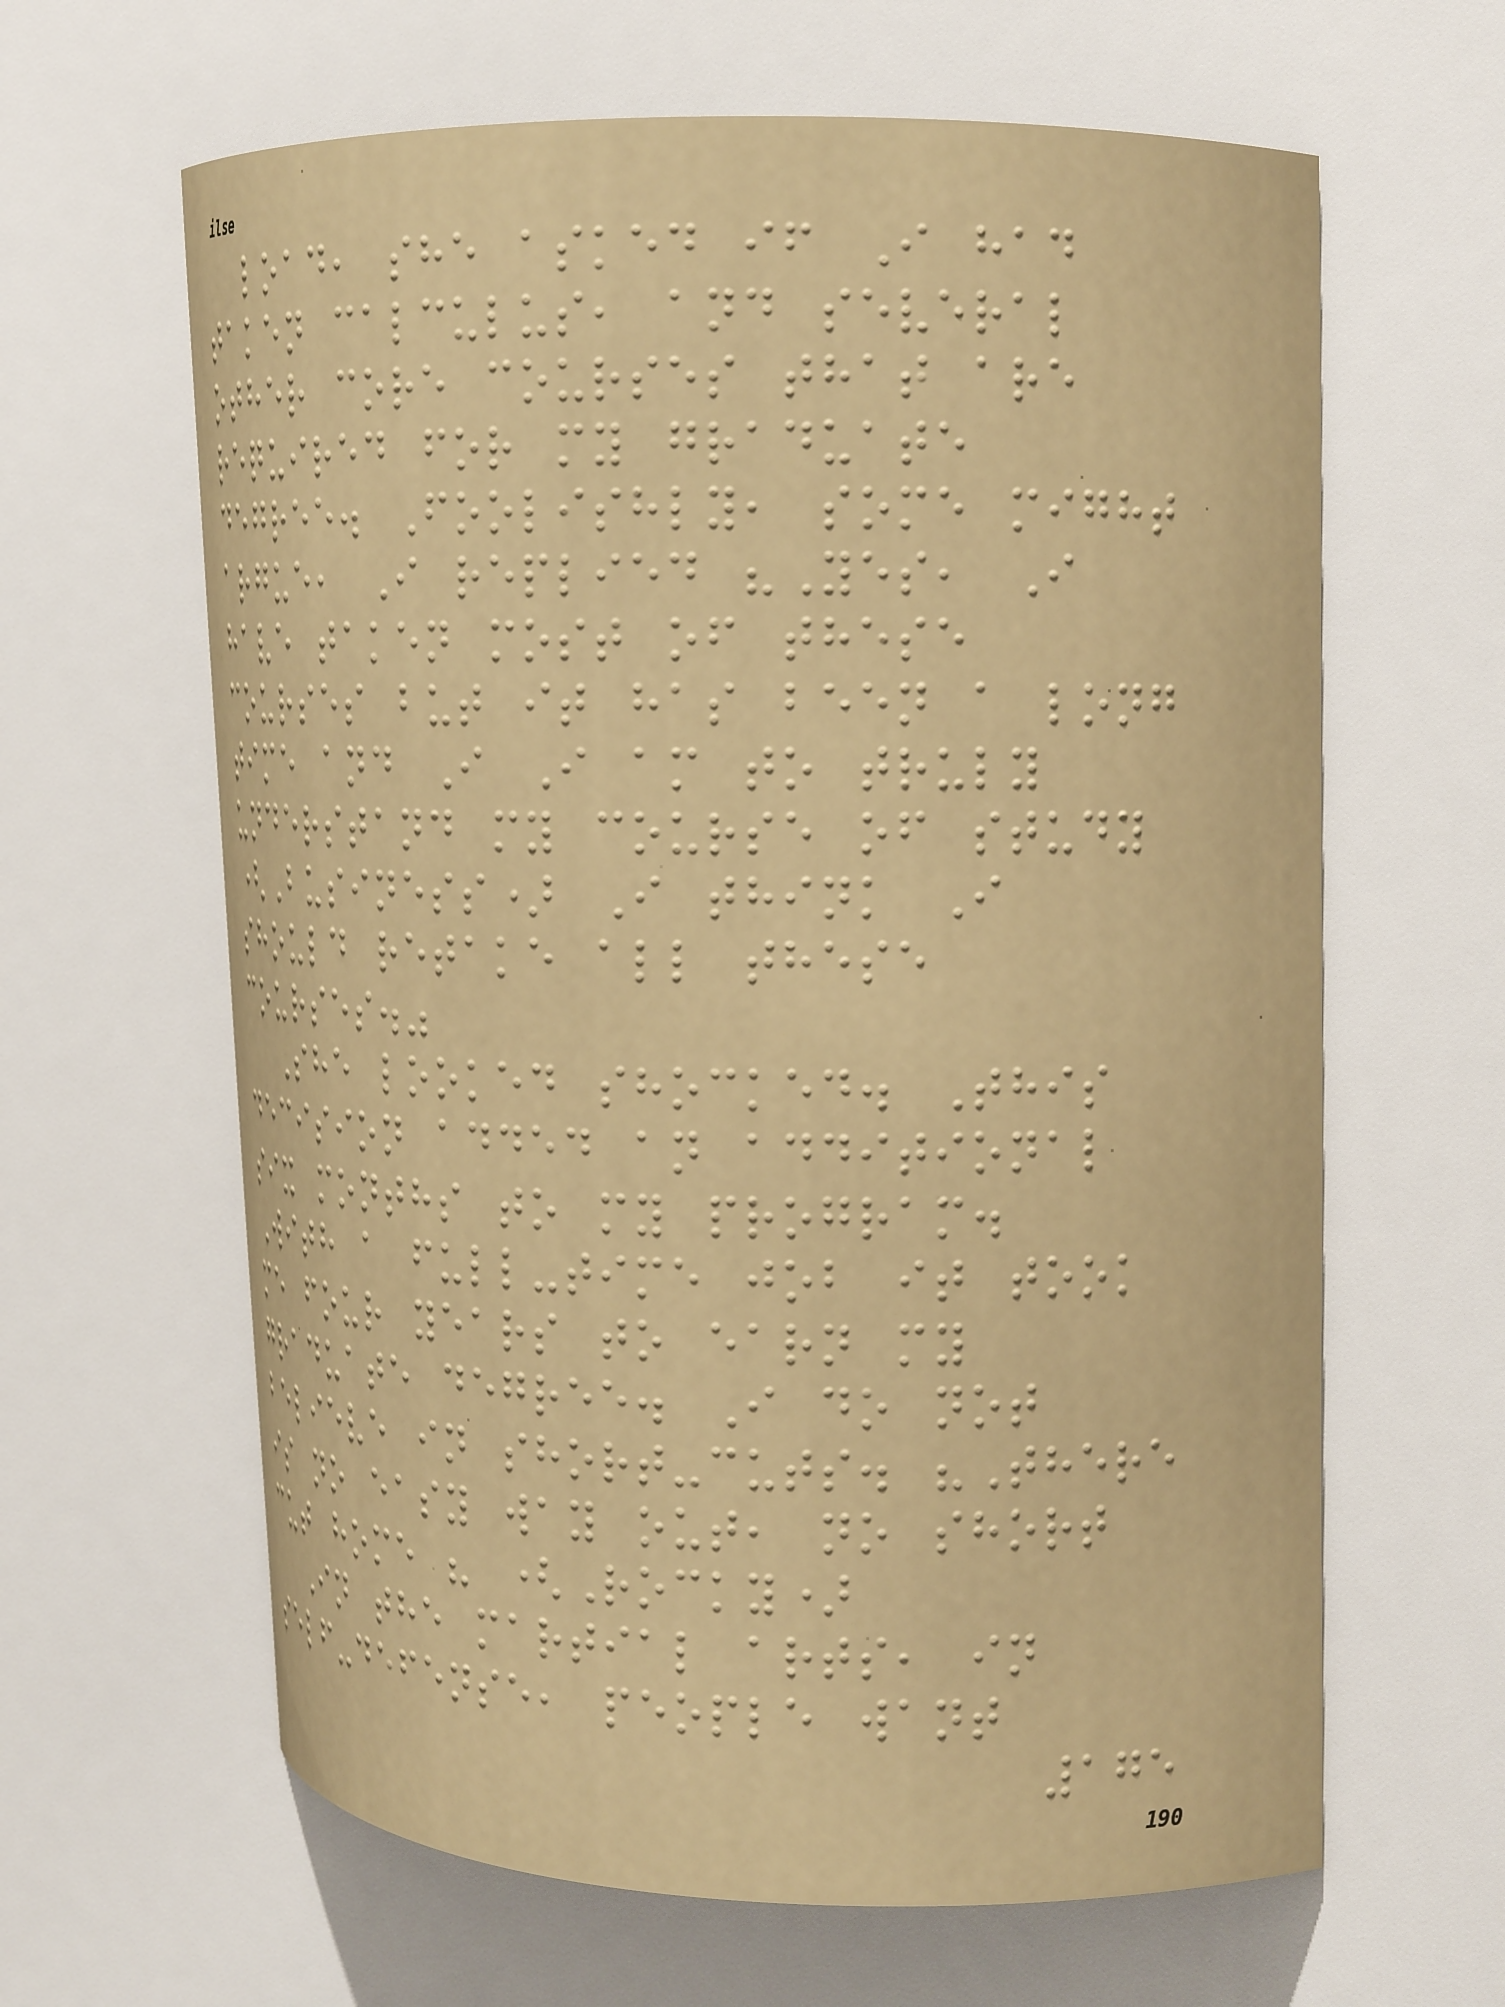load, she asked if I had
taken calculus, and several
other core courses that are
required for my graduate
degree. Foolishly, some might
argue, I replied "Yes, I
have taken most of these
courses but it has been a long
time and I I am to truly
understand my course of study
(Business) I think I
should retake all these
courses."
She looked shocked. This
decision added an additional
six months to my program.
With a full-time job it took
me four years to earn my
graduate degree. I do not
believe in short-cuts. "There
is no easy way out, no short
cut home " (Rocky)
In the martial arts, in
self-defense, people want
175
